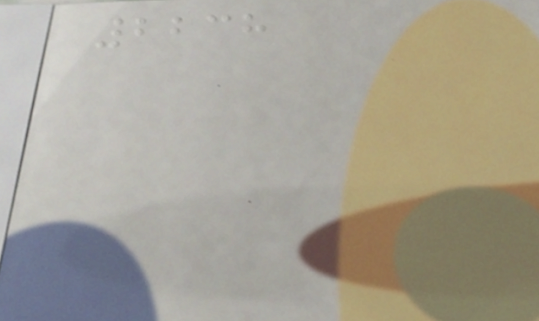2238
